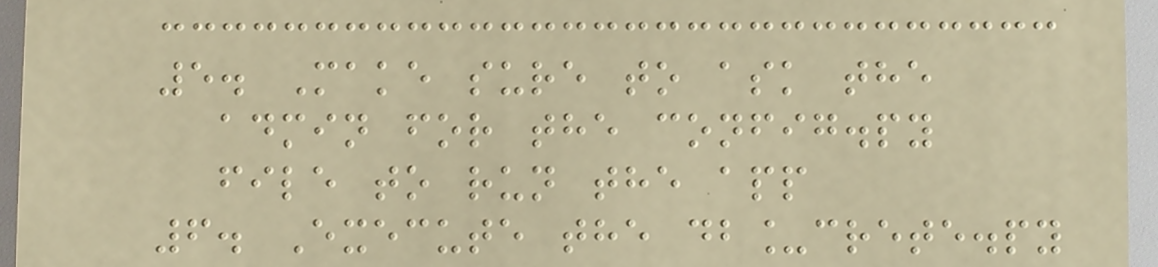5. Make sure to ask the
admin for the config.py
file to run the app
6. Execute the db_crete.py
